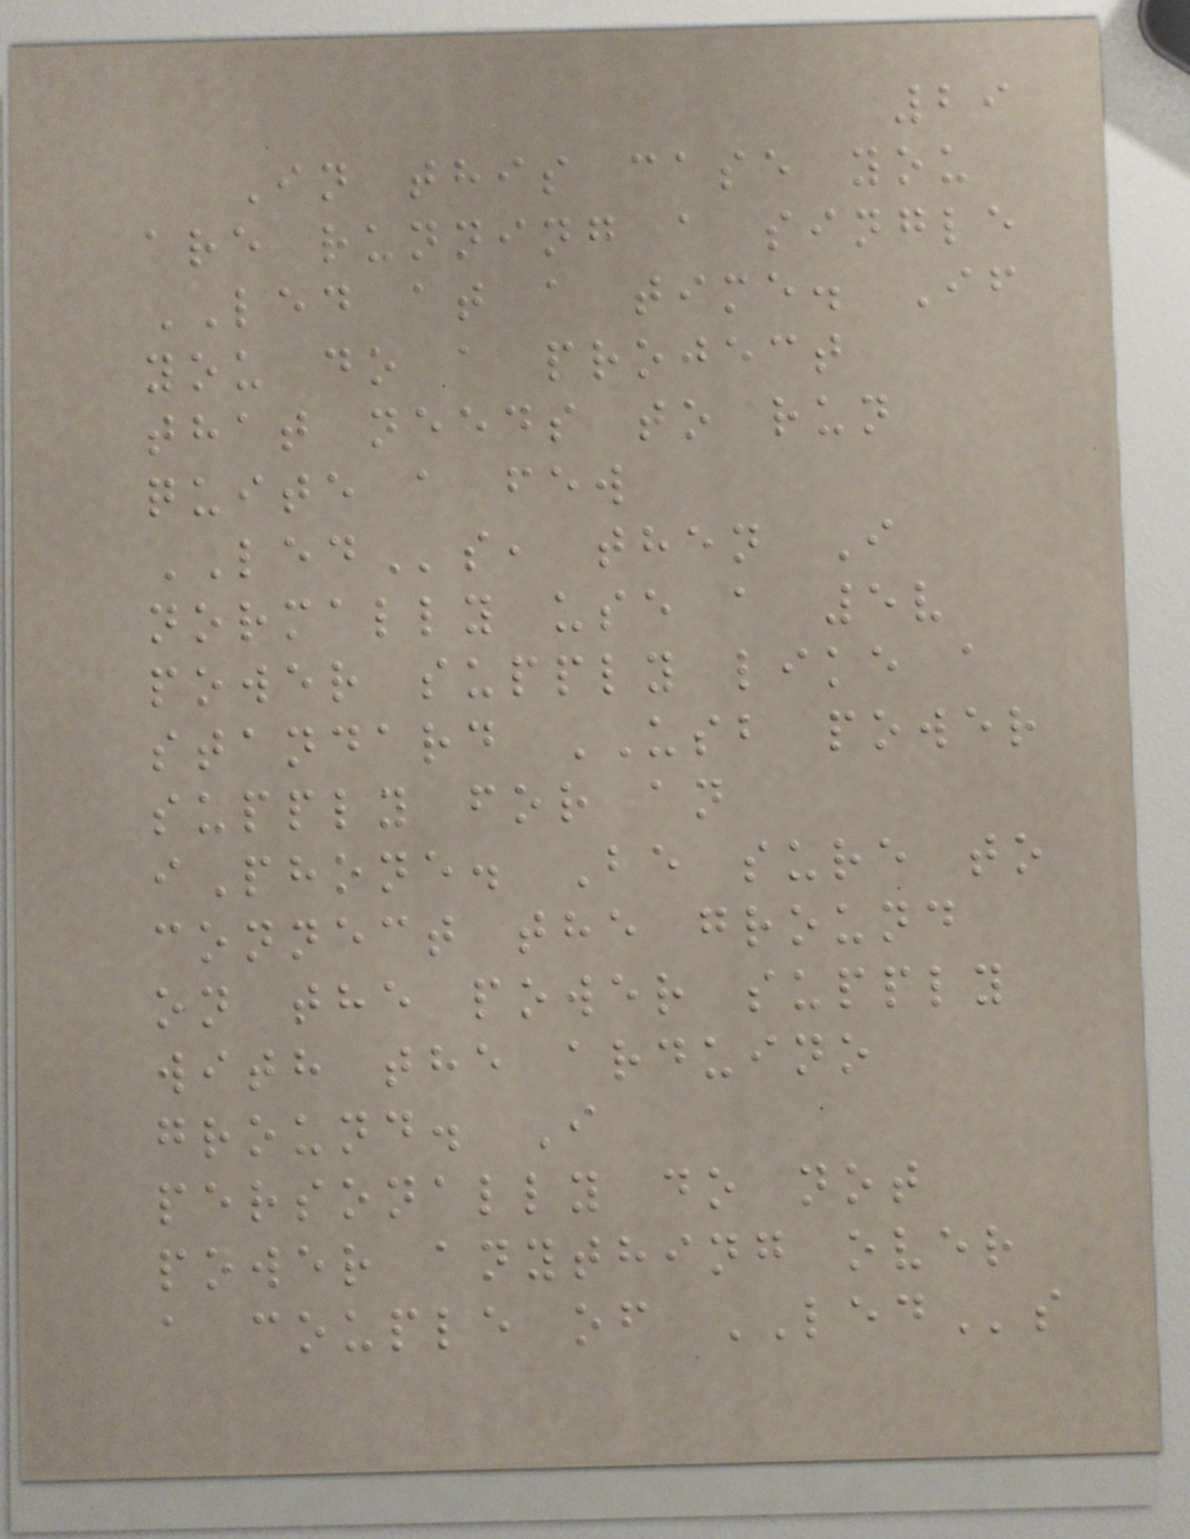29
In this case you
are running a single
LED at a time. If
you do a project
that needs to run
quite a few
LEDs, then I
normally use a 5v
power supply like a
standard USB power
supply for an
iPhone. Be sure to
connect the ground
on the power supply
with the arduino
ground. I
personally do not
power anything over
a couple of LEDs
